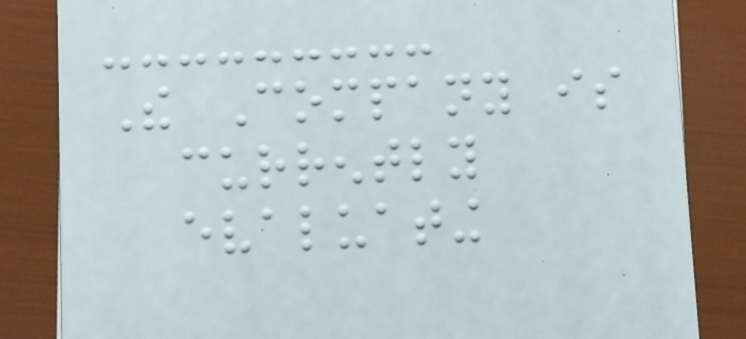The Company is
currently
evaluating
